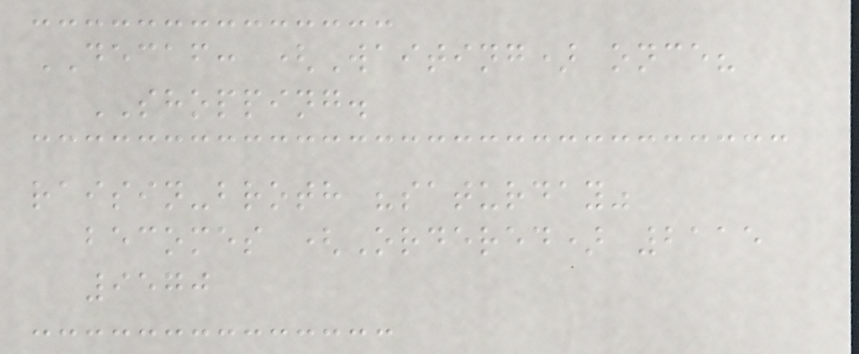DECAF: (Waiting) once?
SHOPPING.
raisin-broth "saturday"
becomes (Ordered) 2115
9570
